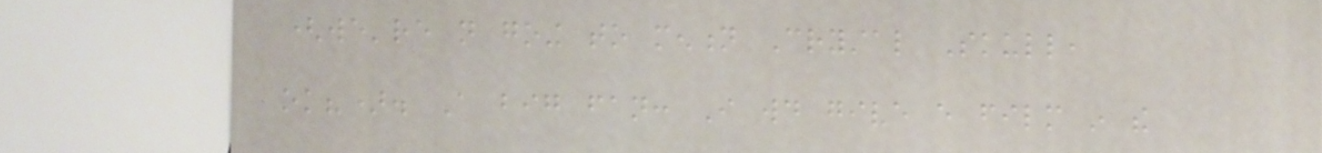(we're not going to mention Crystal Skull,
ok?). A big fan: I would give every film in the
